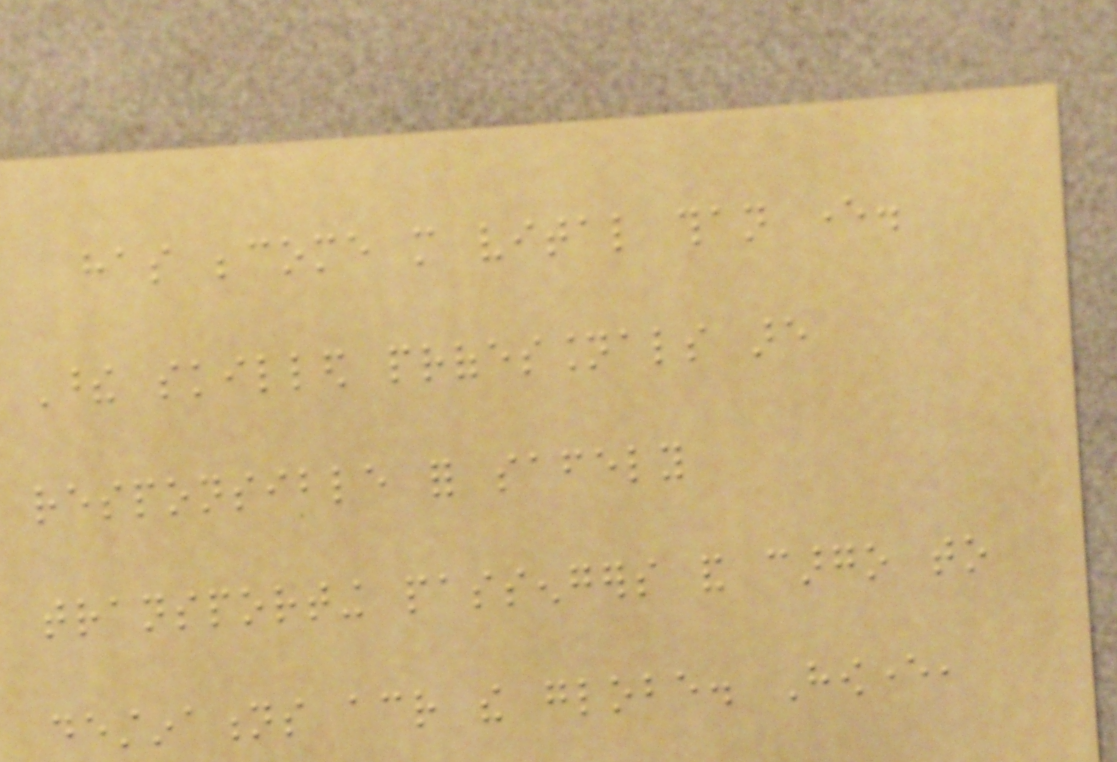has become more vital than ever.
These skilled professionals are
responsible for safely
transporting passengers and cargo to
destinations across the globe. However,
